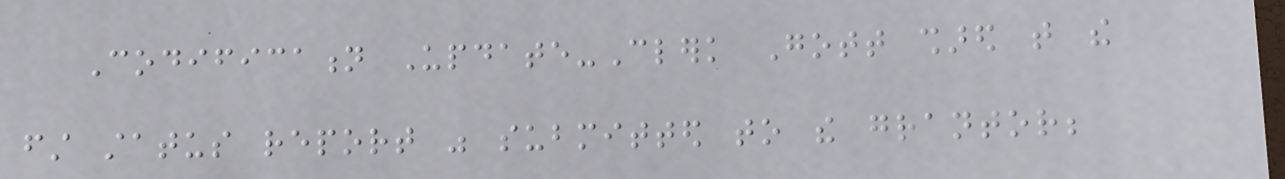Codification Update-Clerk Gott shared that the
first status report was submitted to the grantor;
